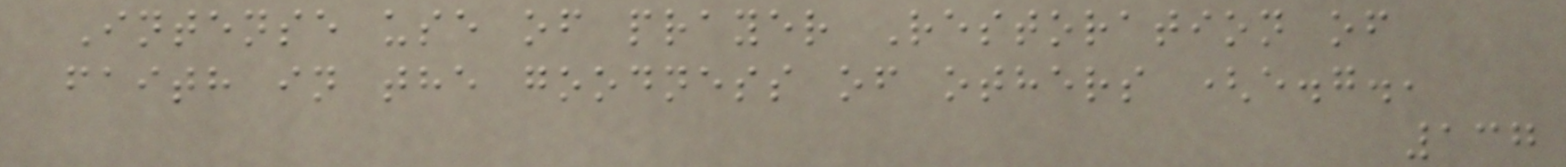Intense use of prayer Restoration of
faith in the goodness of others (e.g.,
137
